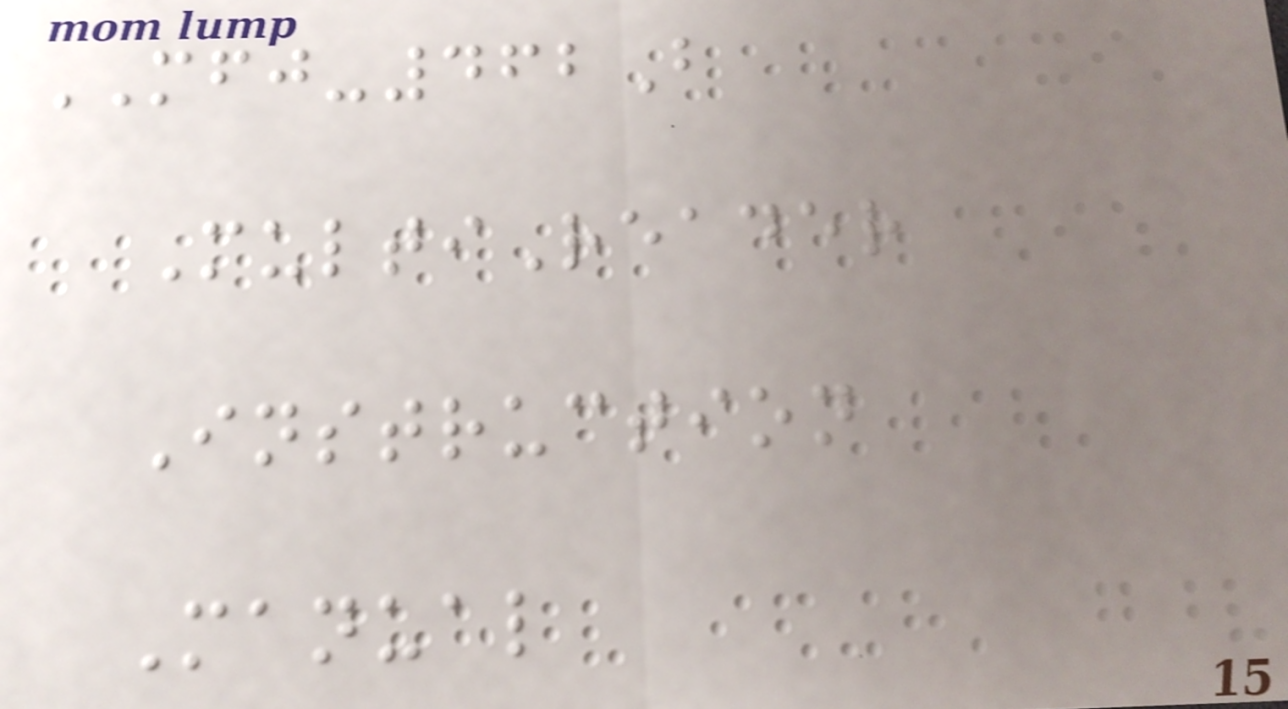MFJ-462B
MultiReader
Instruction
Manual
